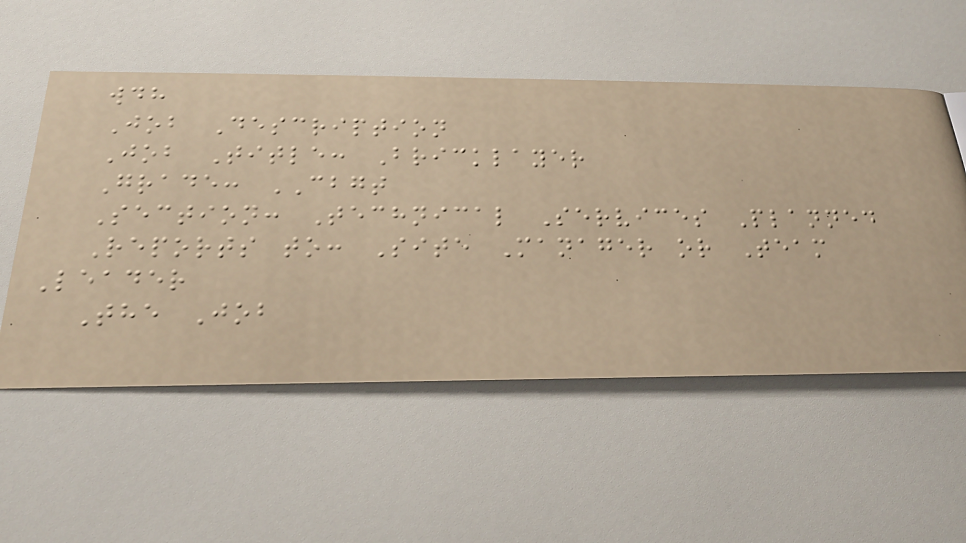wdh
Job Description
Job Title: Bricklayer
Grade: CBGT
Section: Technical Services Planned
Reports to: Site Manager or Team
Leader
The Job
